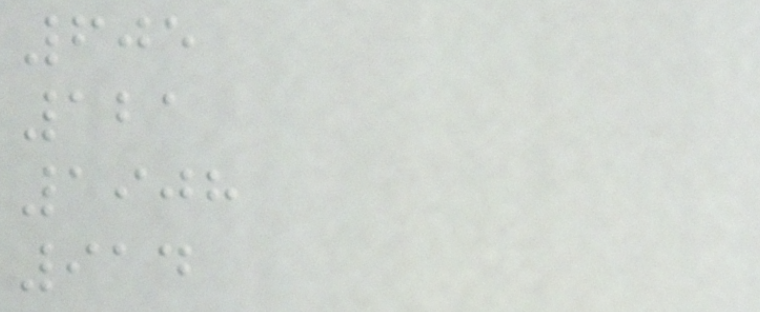605
121
1908
914
